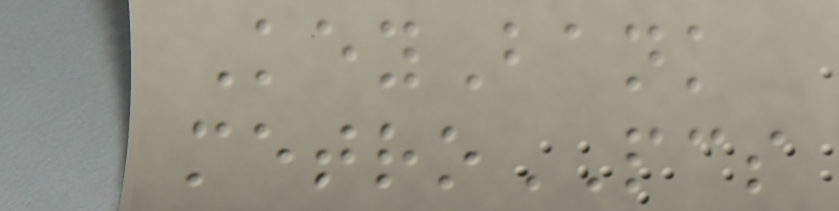KeyBank
metroPCS
